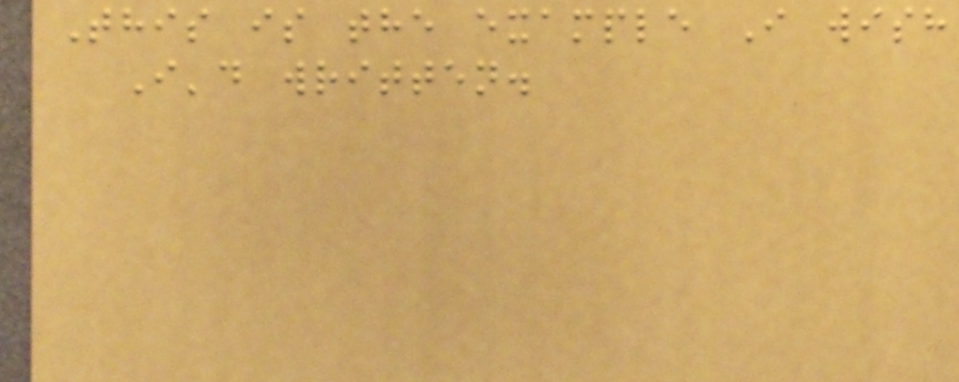This is the example I wish
I'd written.
